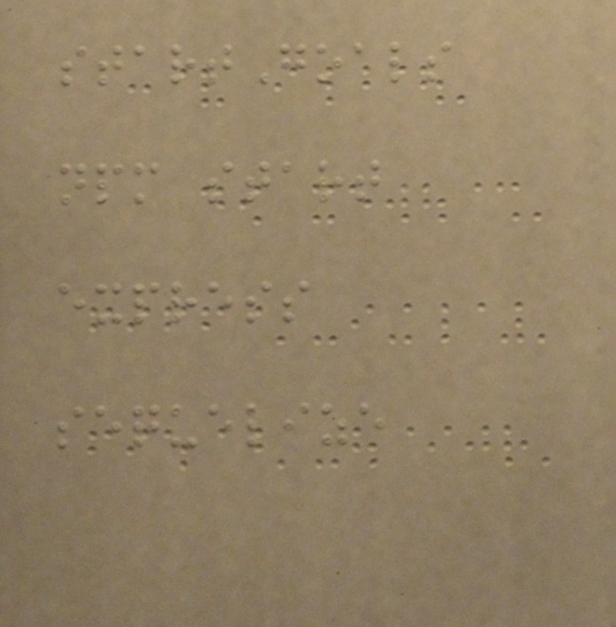startGoals
npm start
express
sequelize
